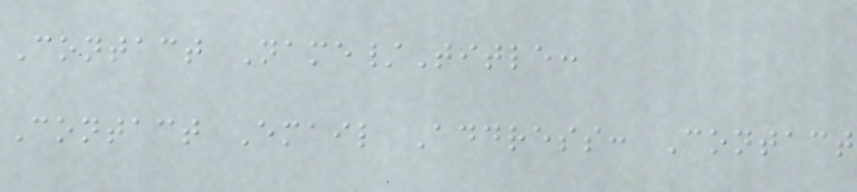Contact Name/Title:
Contact Email Address: Contact
